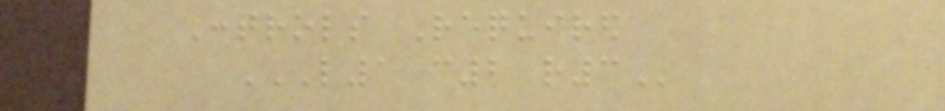Controls Required
L1 C2 R3
